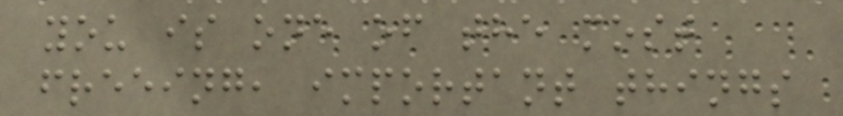you is one of the most
freeing, important things
